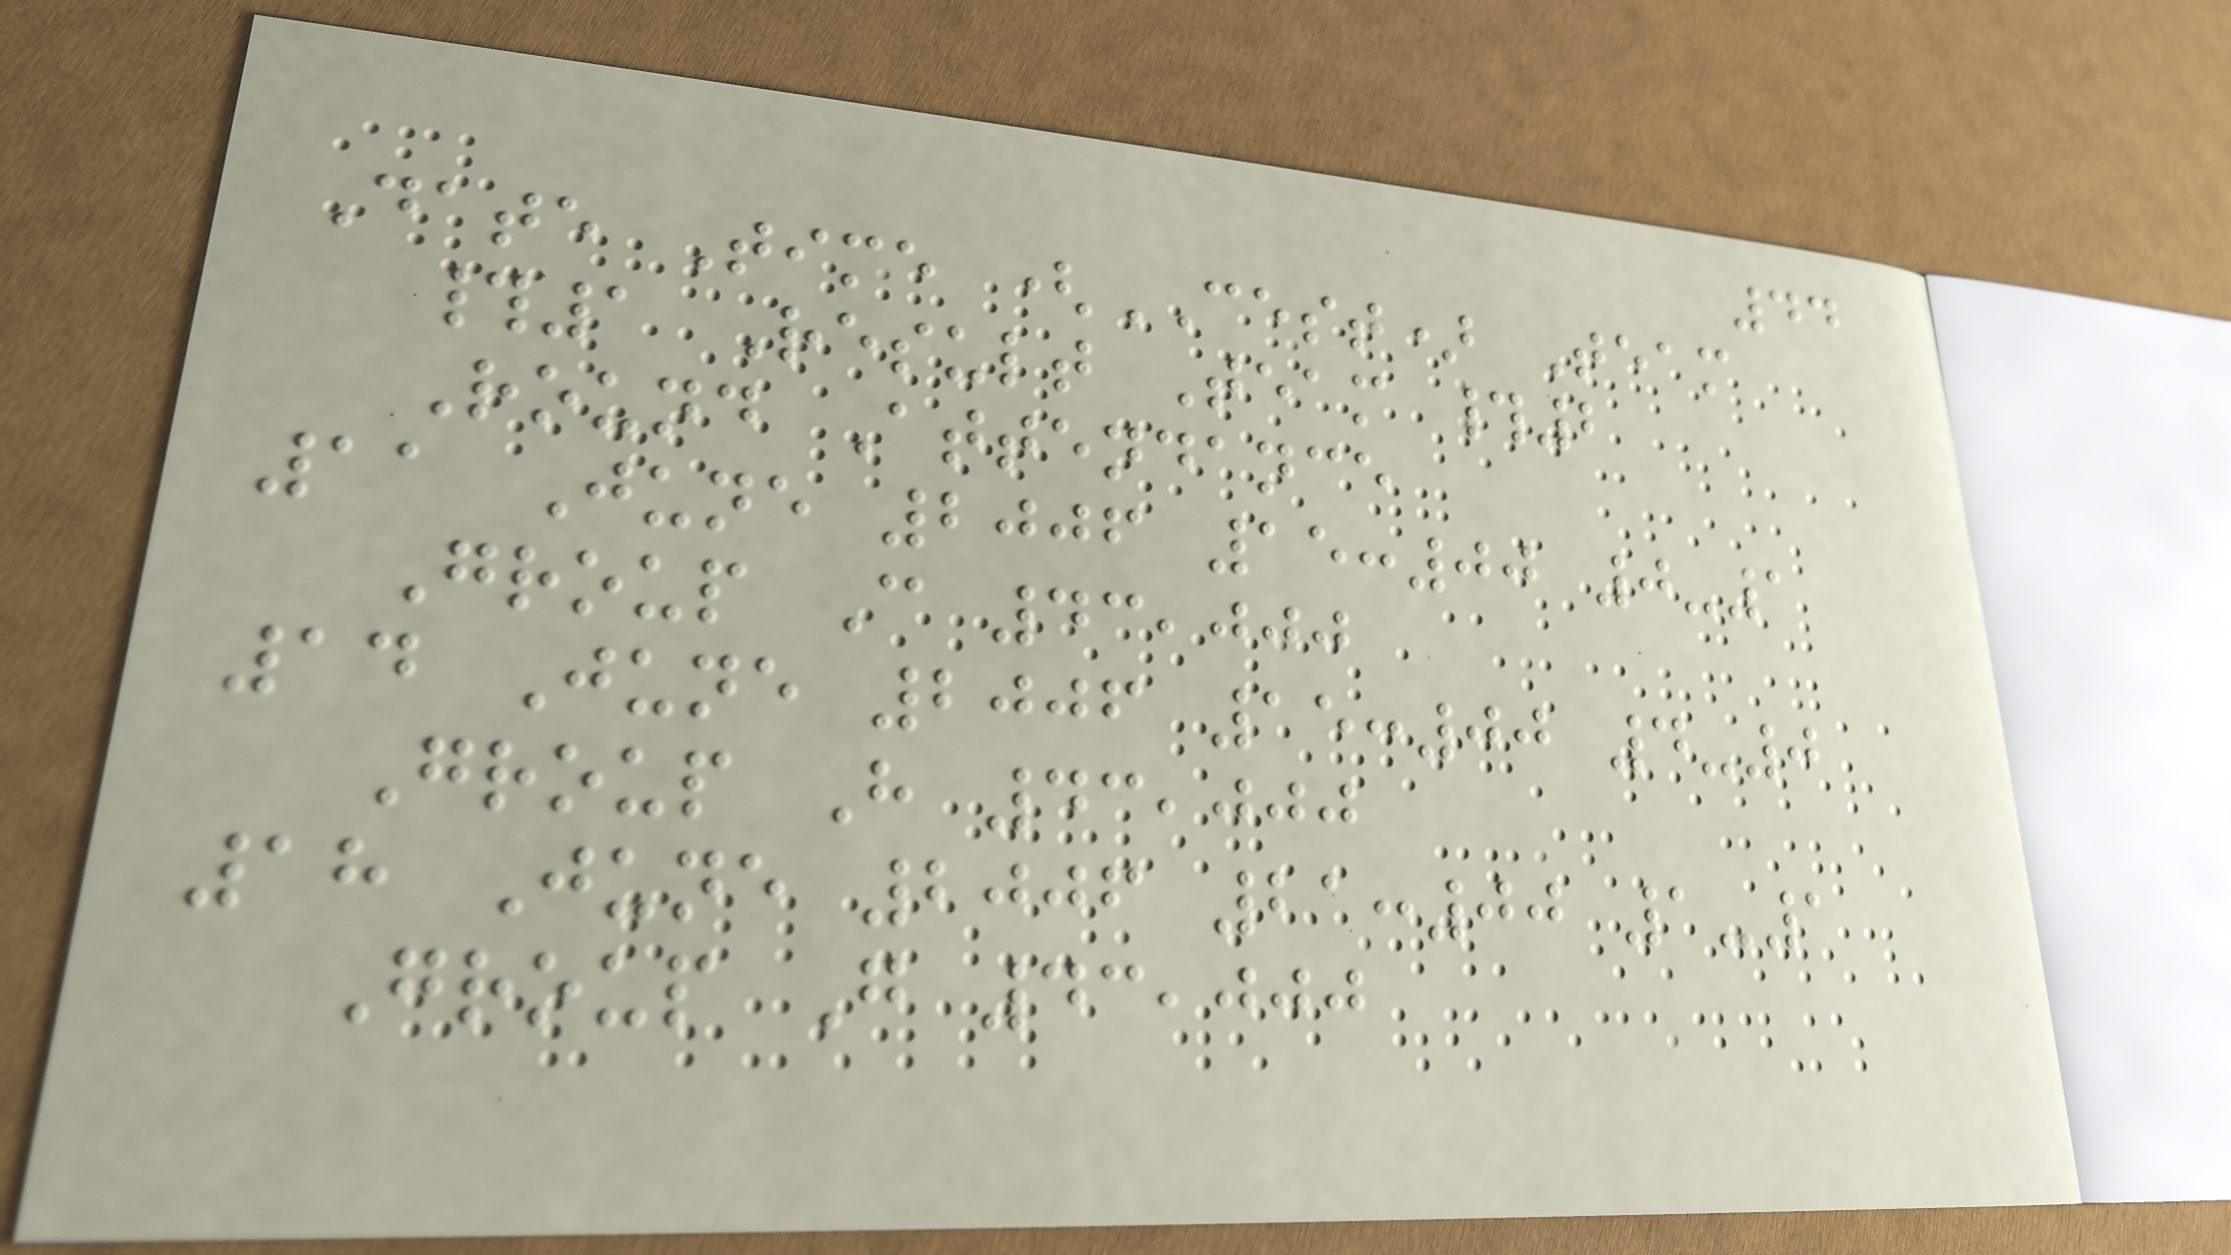44
Date Time (CEST) Team
#1 Result Team #2
Round Attendance
11 June 2006 15:00 0-1
Group C 43,000
14 June 2006 15:00 4-0
Group H 43,000
18 June 2006 21:00 1-1
Group G 43,000
